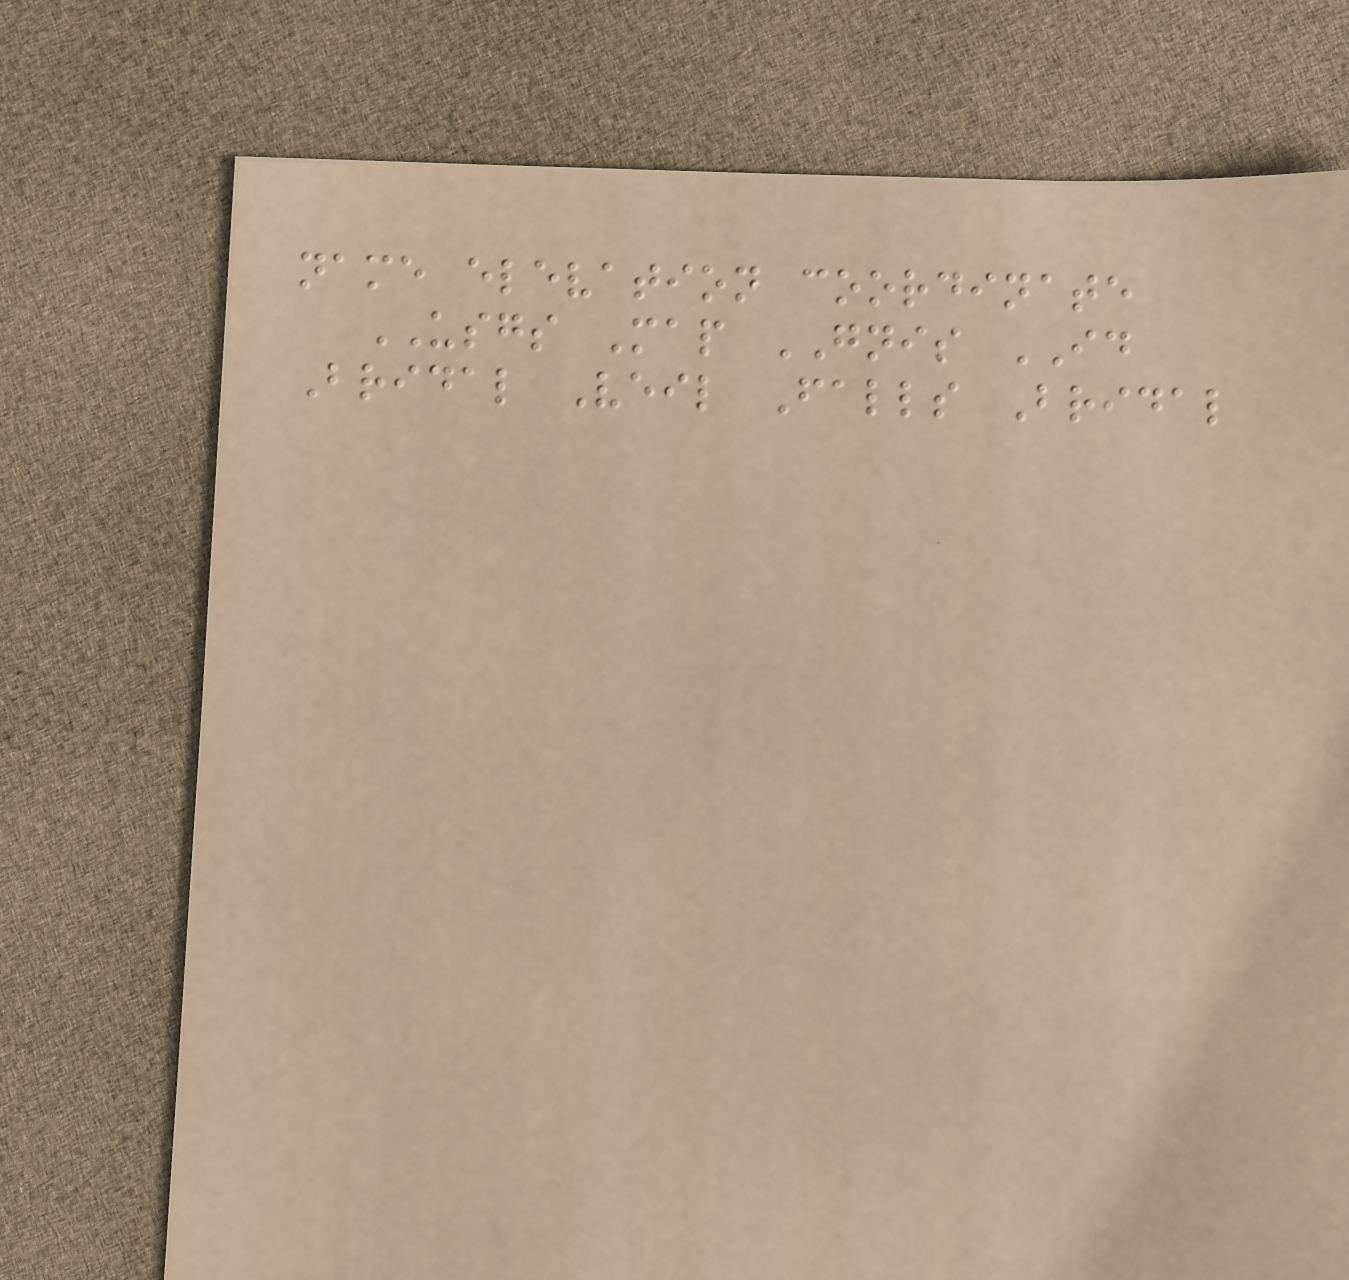name elevation coordinate
USGS Map GNIS ID
Bridal Veil Falls Bridal
